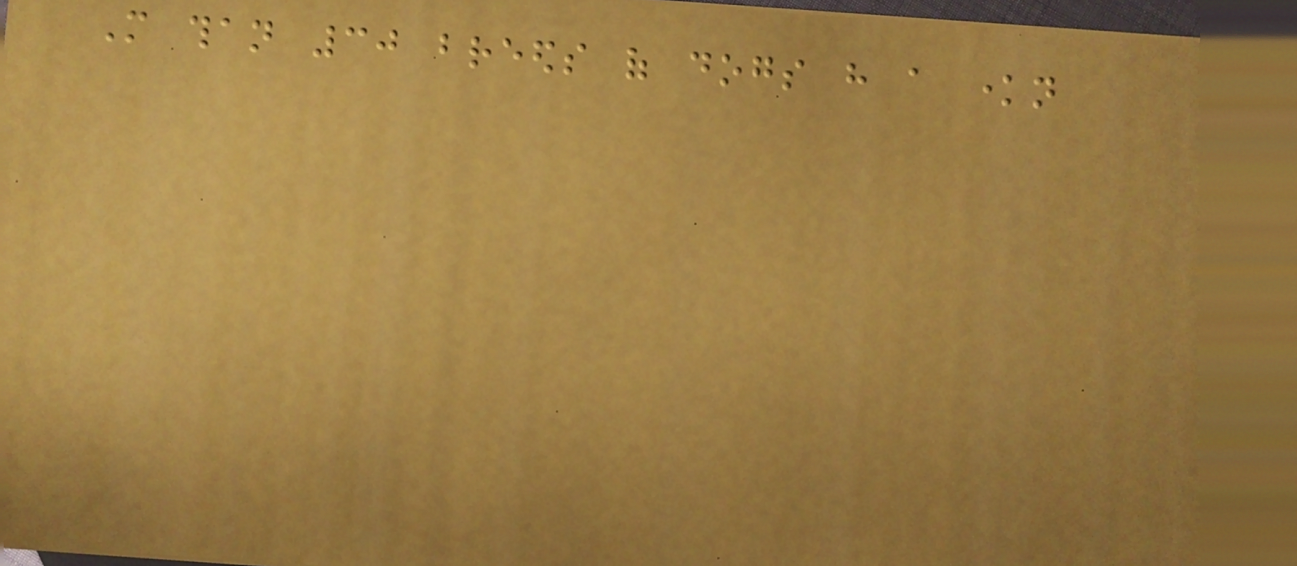More than 30 breeds of dogs have a known
